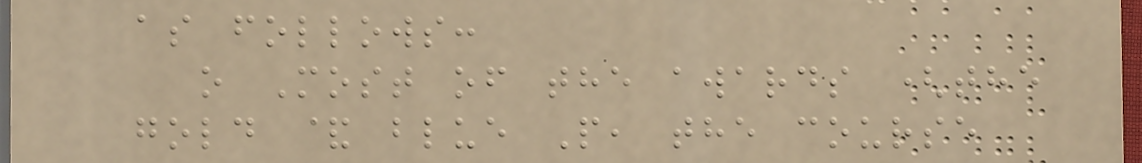as follows:
o Most of the awards (the
gold & blue P, the course
